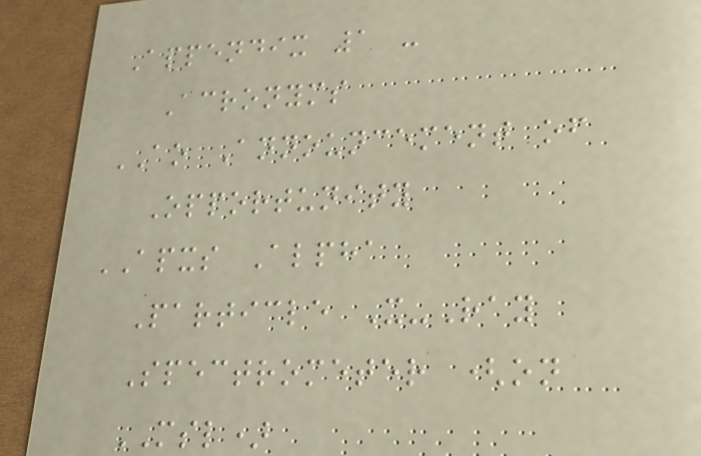Appendix 1 -
Acronyms
AO Announcement of
Opportunity
APXS Alpha
Particle X-Ray
Spectrometer (on
MSL)
